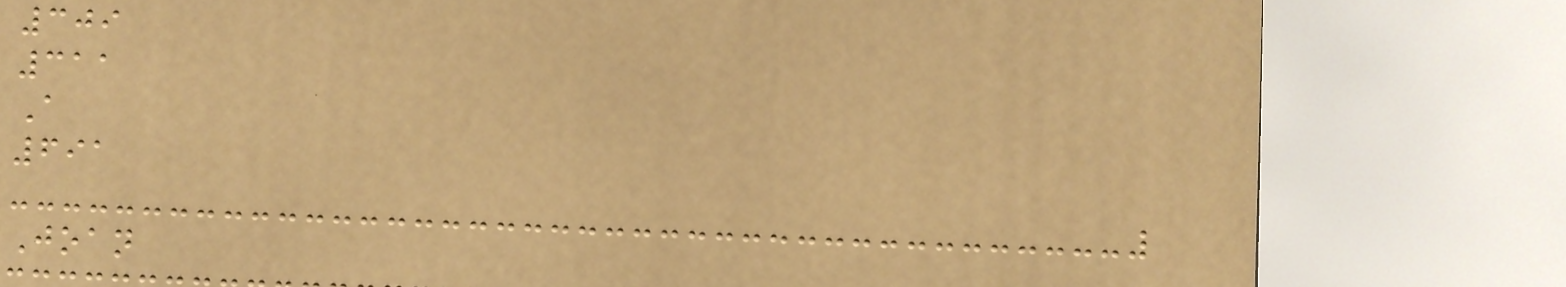309
311
A
691
Joan
